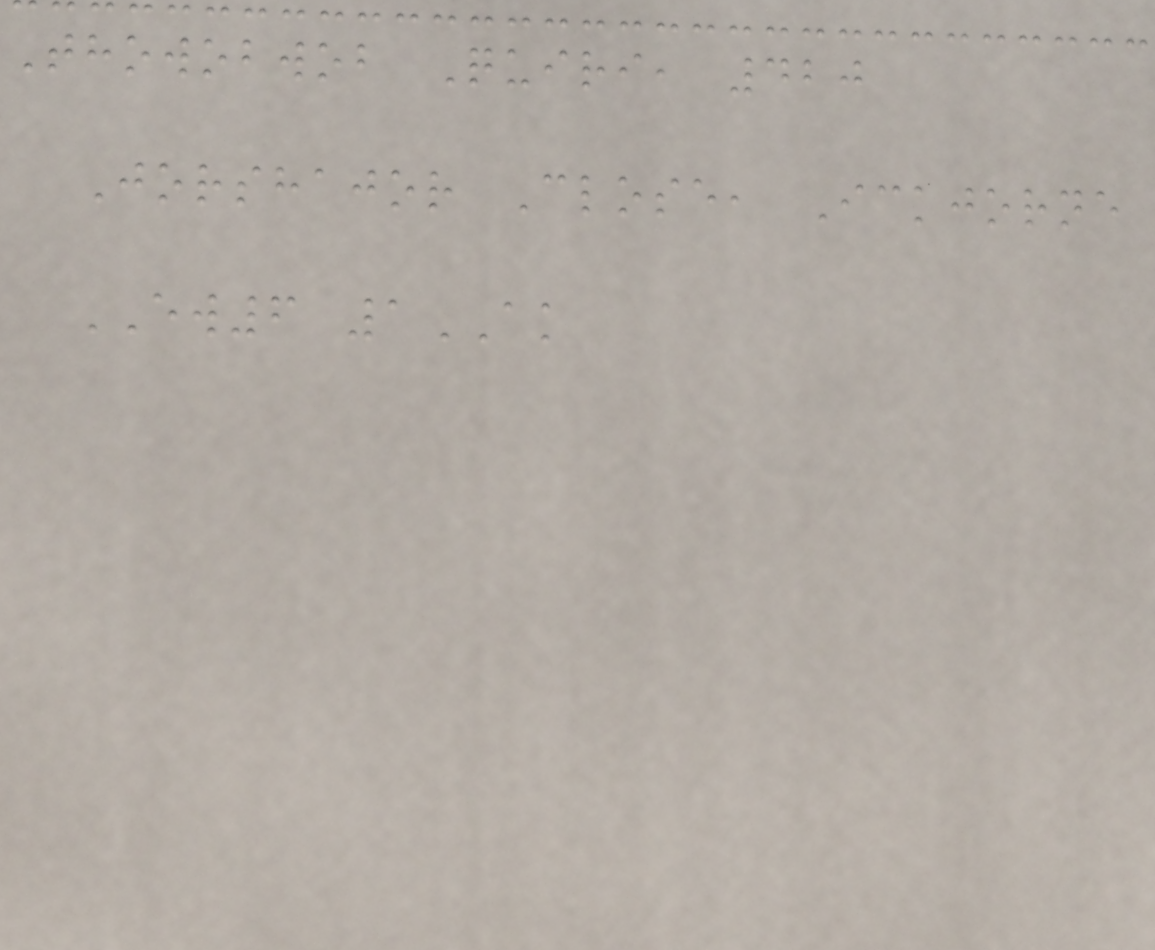Thowobwob Quiri, 420
Jorshajor Close, Ickjorne
EW6 1AK
